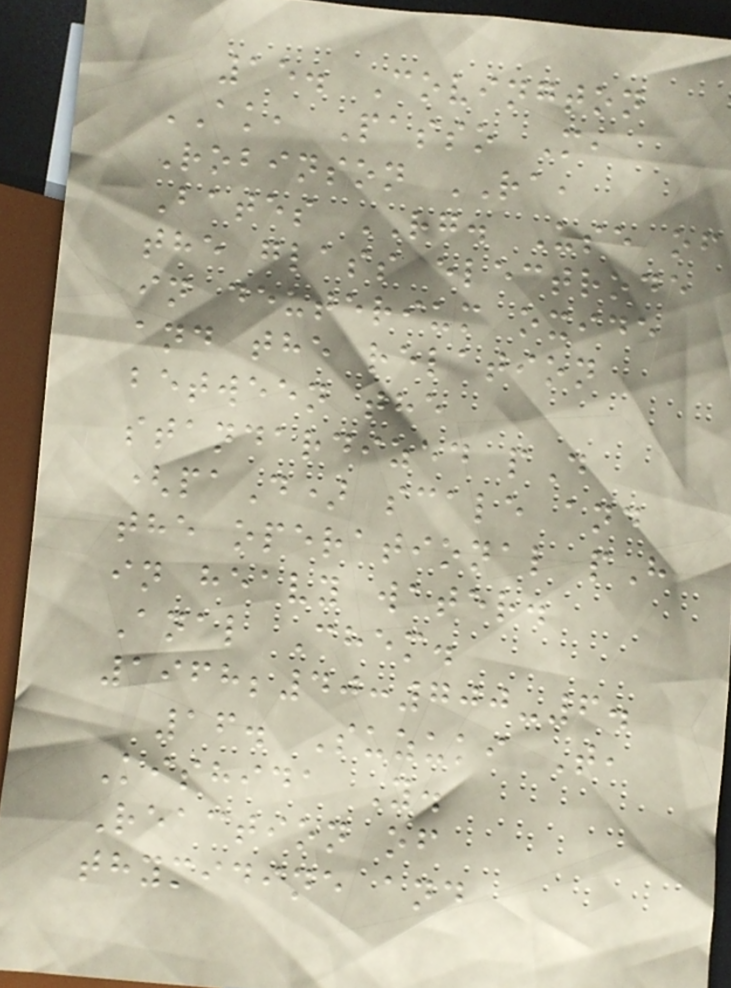15. Covington
AK, Passo M,
Robinson RA,
Bates RG. Use of
the glass electrode
in deuterium oxide
and the relation
between the
standardized pD
(paD) scale and
the operational pH
in heavy water.
Anal Chem.
1968;40:700-6.
16. Suzuki T,
Kishida Y.
Reaction of
thymidine and
